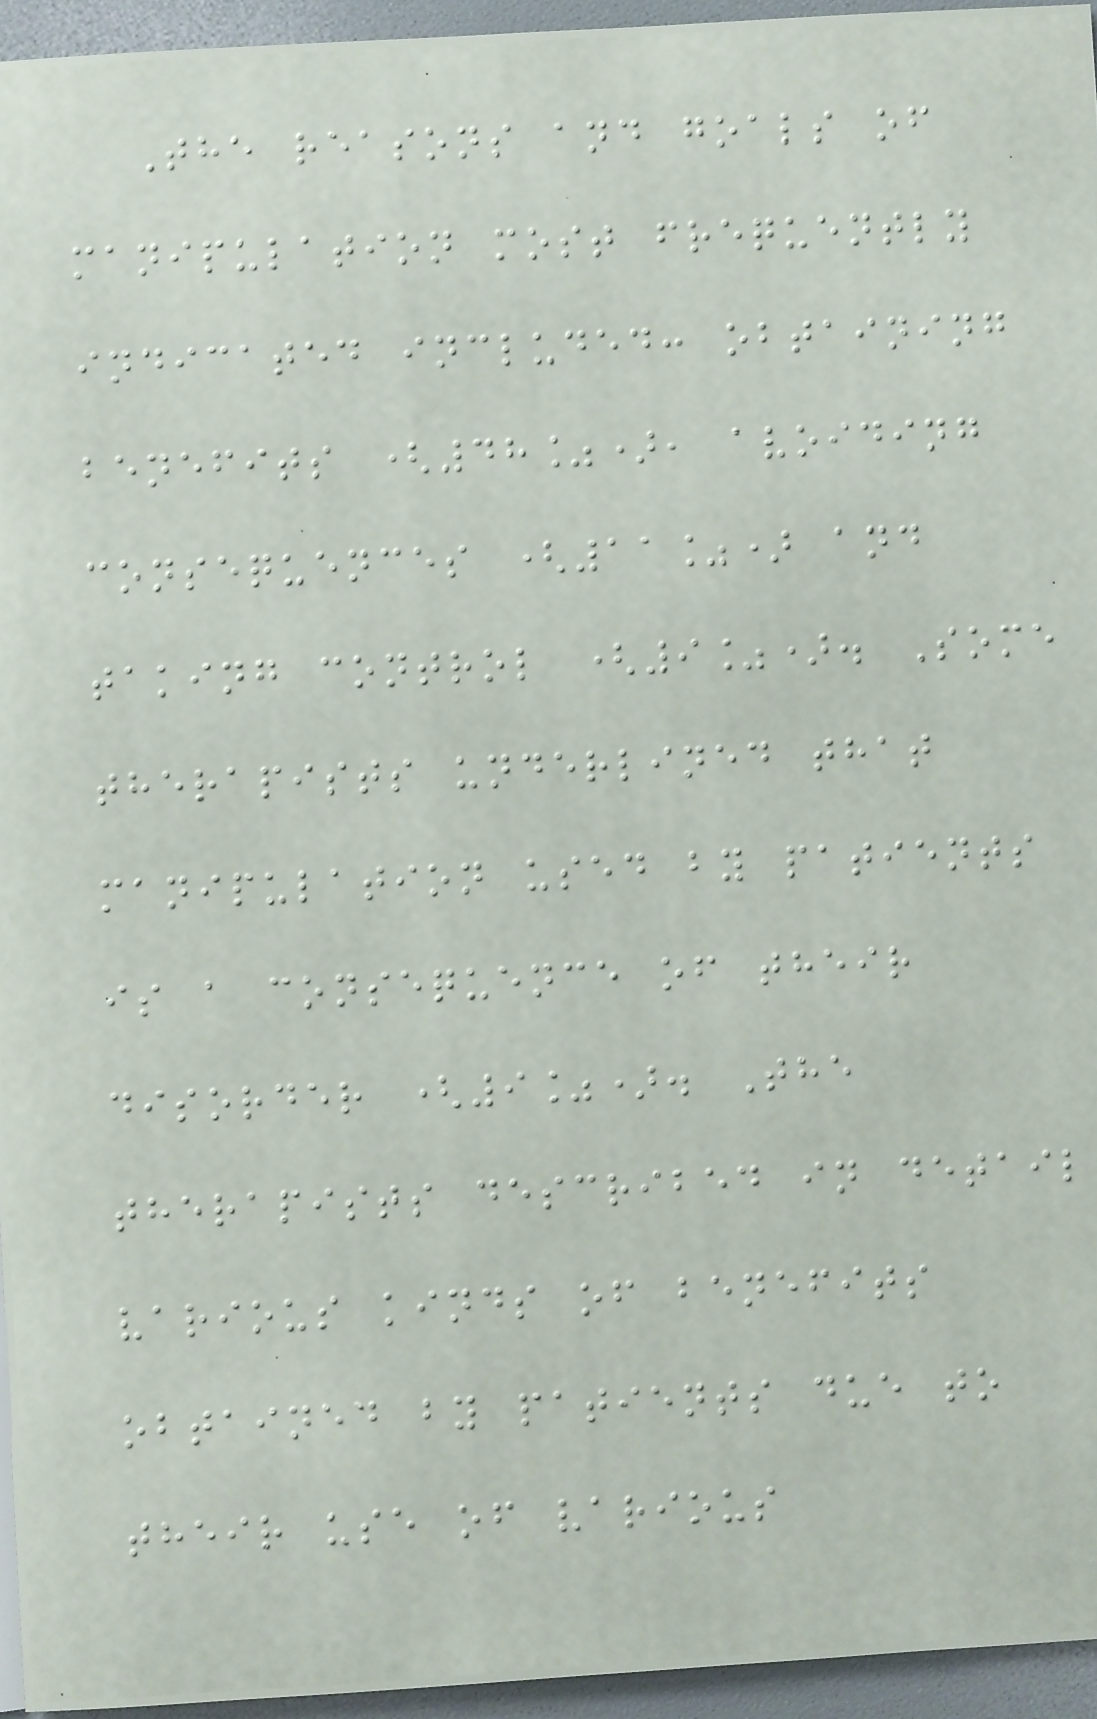The reasons and goals of
manipulation most frequently
indicated included: obtaining
benefits (48%), avoiding
consequences (11%) and
taking control (9%). Some
therapists underlined that
manipulation used by patients
is a consequence of their
disorder (9%). The
therapists described in detail
various kinds of benefits
obtained by patients due to
their use of various
